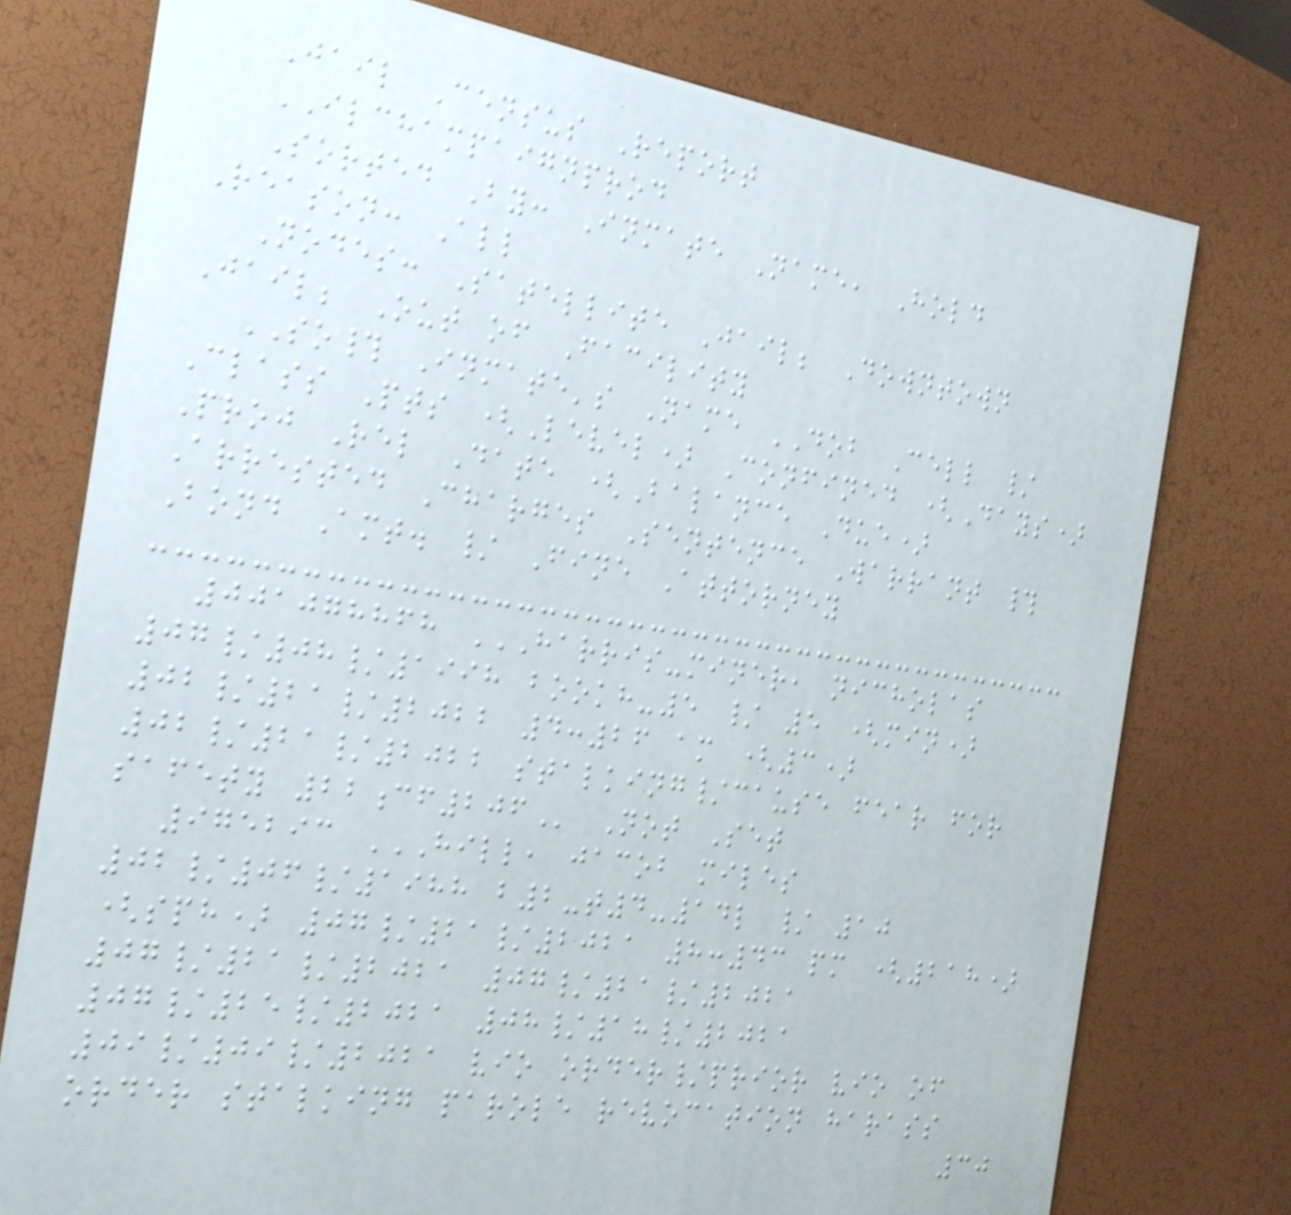Jail Census Report
ILCHAMPAIGNPROD
Sorted By: Inmate Name, Hold
Reason: All
Nodes: Satellite Jail; Downtown
Jail; Out of Facility
SO# Inmate's Name DOB Cell /
Class Pts (Level) Confined (Days)
Proj Rel Date (Balance Due)
Arrested Charges Sentence Warrant #
Bond Amt. / Fine Attorney
001078868 HARRIS-MINER, NICHOLAS
07/08/1998 BOOKH-5 / 5 (MIN)
02/21/2022 4:26 AM (3)
02/21/2022 STALKING/CAUSE FEAR FOR
SAFETY 22CF206 Not Set
975293 HILL, JACOB MILES
02/06/1988 B2-T4-14L / 10
(SPH) 07/21/2021 8:43 PM (218)
07/21/2021 07/21/2021
07/25/2021 08/18/2021
09/09/2021 VIO ORDER/PRIOR VIO OF
ORDER STALKING PAROLE REVOCATION HARASS
30
